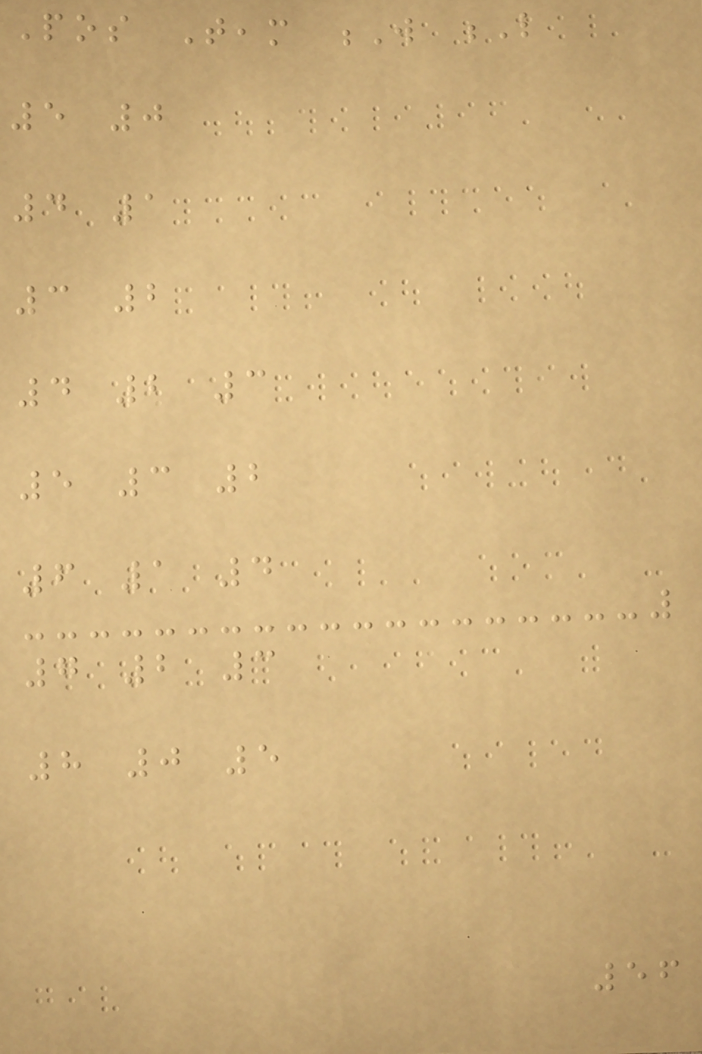Pos Team W L
5 0
4 1
3 2
4 2 3
5 3 2
6 1 4
7 2 3
8 0 5
56
